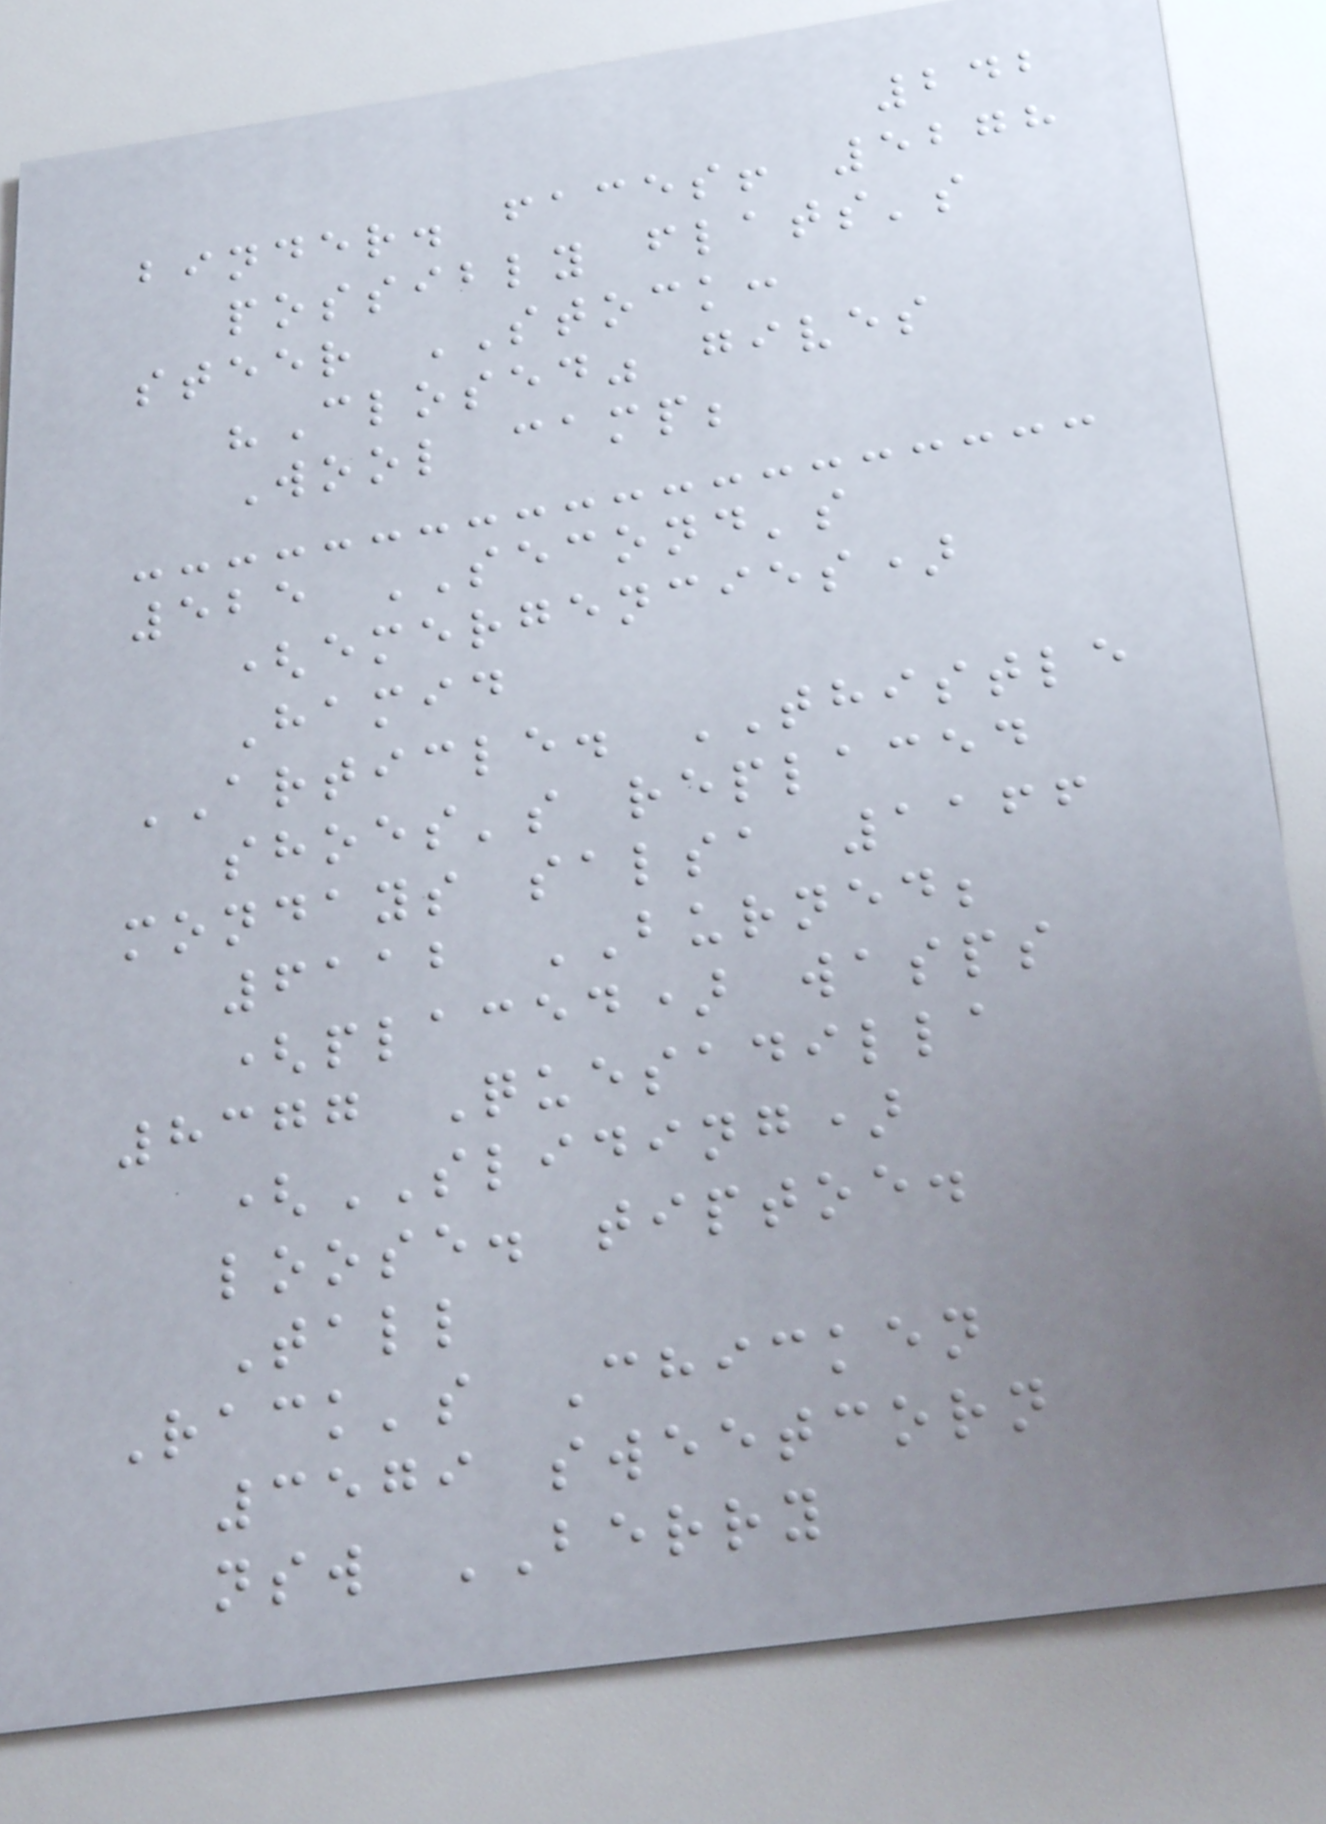242
binder. faces! 5278
possibly flats's
steer STOCK:
"Closed" gives
Wool camp;
525 SECOND's
(emergencies)
Hamid
ARTICLE. THISTLE
shoes's replaced
mondays salsa 1166
6112 BURNED;
(placed) wasps
8377 Quesadilla
(SLIDING)
loose. tiptoe.
Tall
Rack's Chicken
3579 sweetcorn
nsw BERRY
